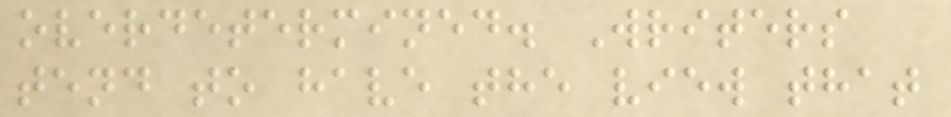overdetermined. Writers
tend to have the view that
